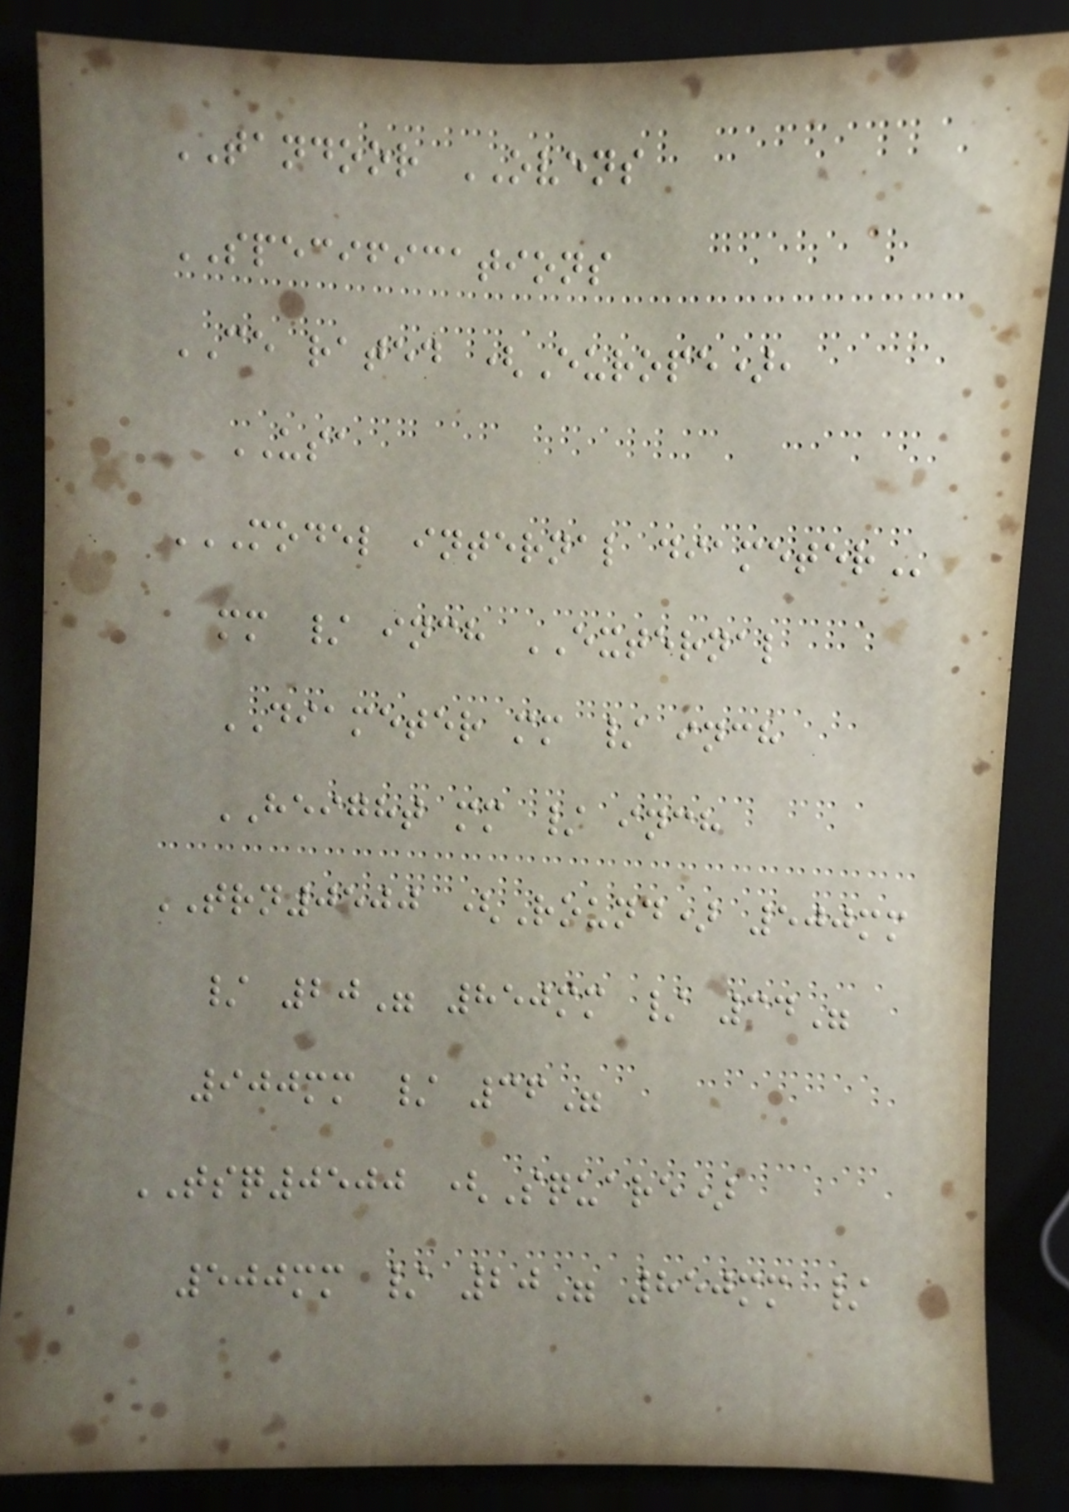TANDOOR OVENS
SPECIFICATIONS
CE rated (Europe),
USA
MODEL INTERNAL DIAMETER
mm / inch EXTERNAL
DIAMETER mm / inch
HEIGHT mm / inch
TRN0500 (Round) 500mm
/ 20" 850mm / 34"
900mm / 36"
TSQ0500 (Square)
500mm / 20" 850mm /
